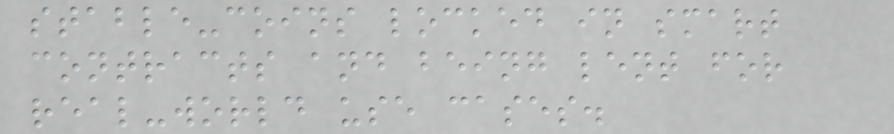stable-coins locked in smart
contracts and being lent for
real-world use cases.
